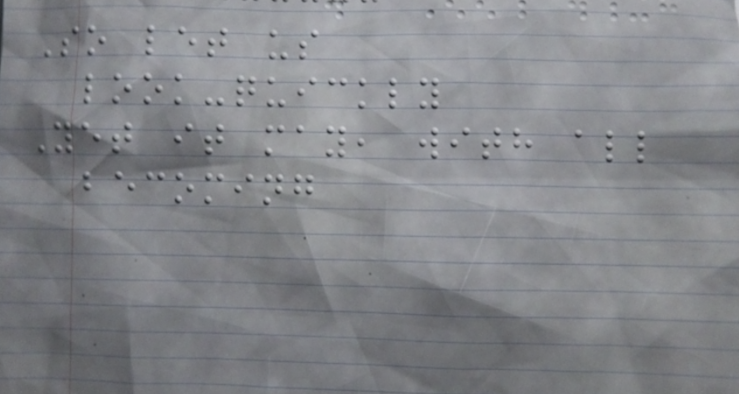So let us
look-quickly
Yet it may, with all
becoming
